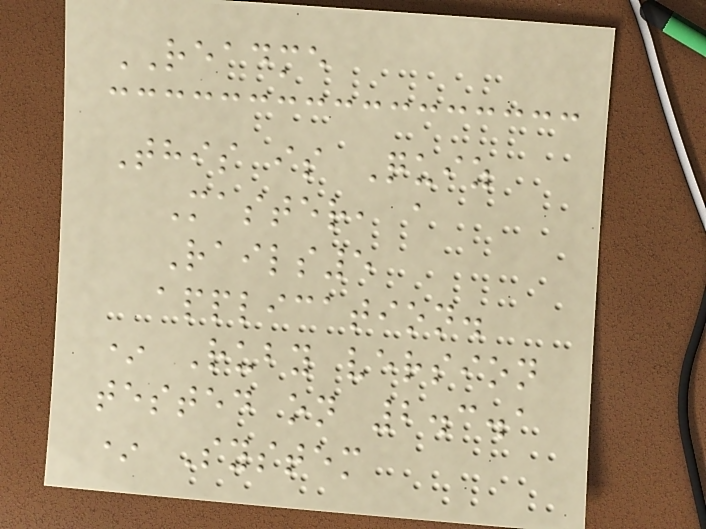README
This is Quiz
Master, a
Rails5
application.
* Ruby version
tested on 2.3.1
* System
